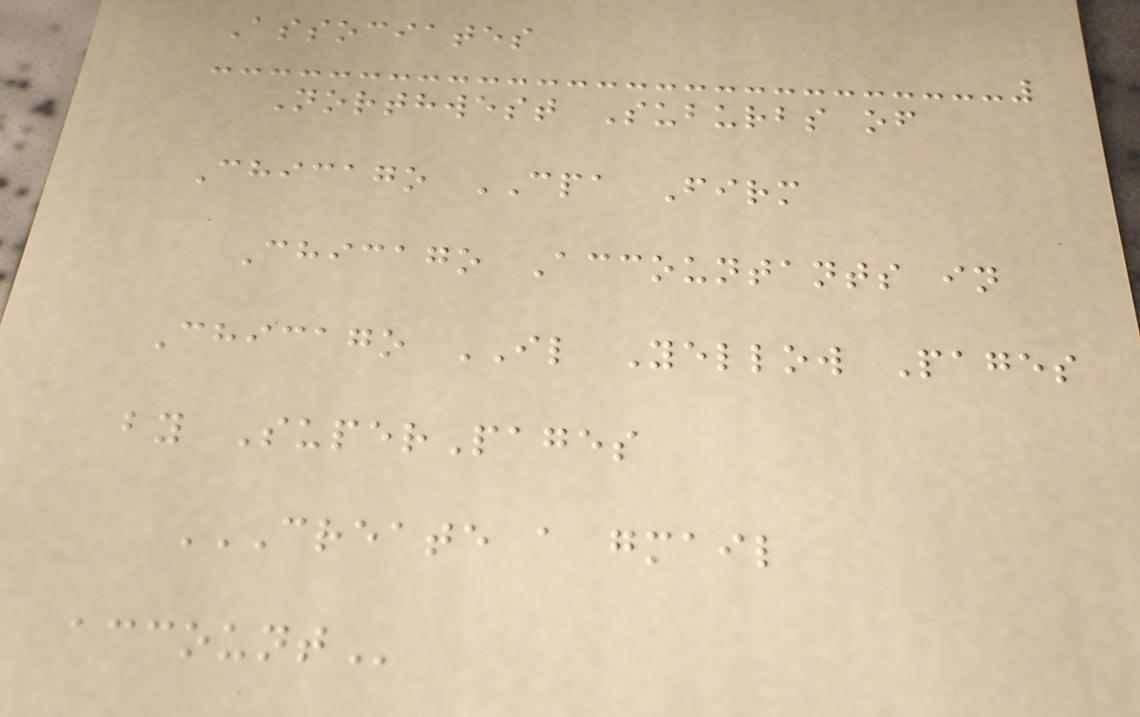Associates
Northwest Suburbs of
Chicago CPA Firm
Chicago Accountants in
Chicago IL Yellow Pages
by SuperPages
CREATE A GMAIL
ACCOUNT
